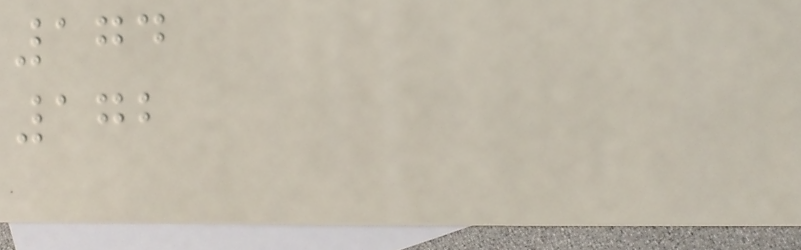174
172
